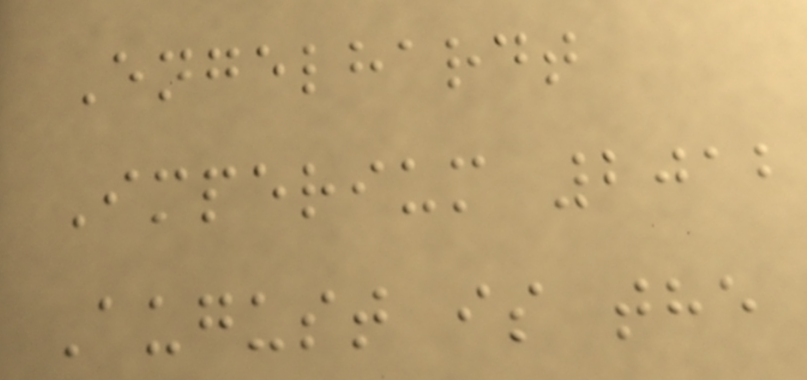Engelhardt
Imperium 2012
August is the
